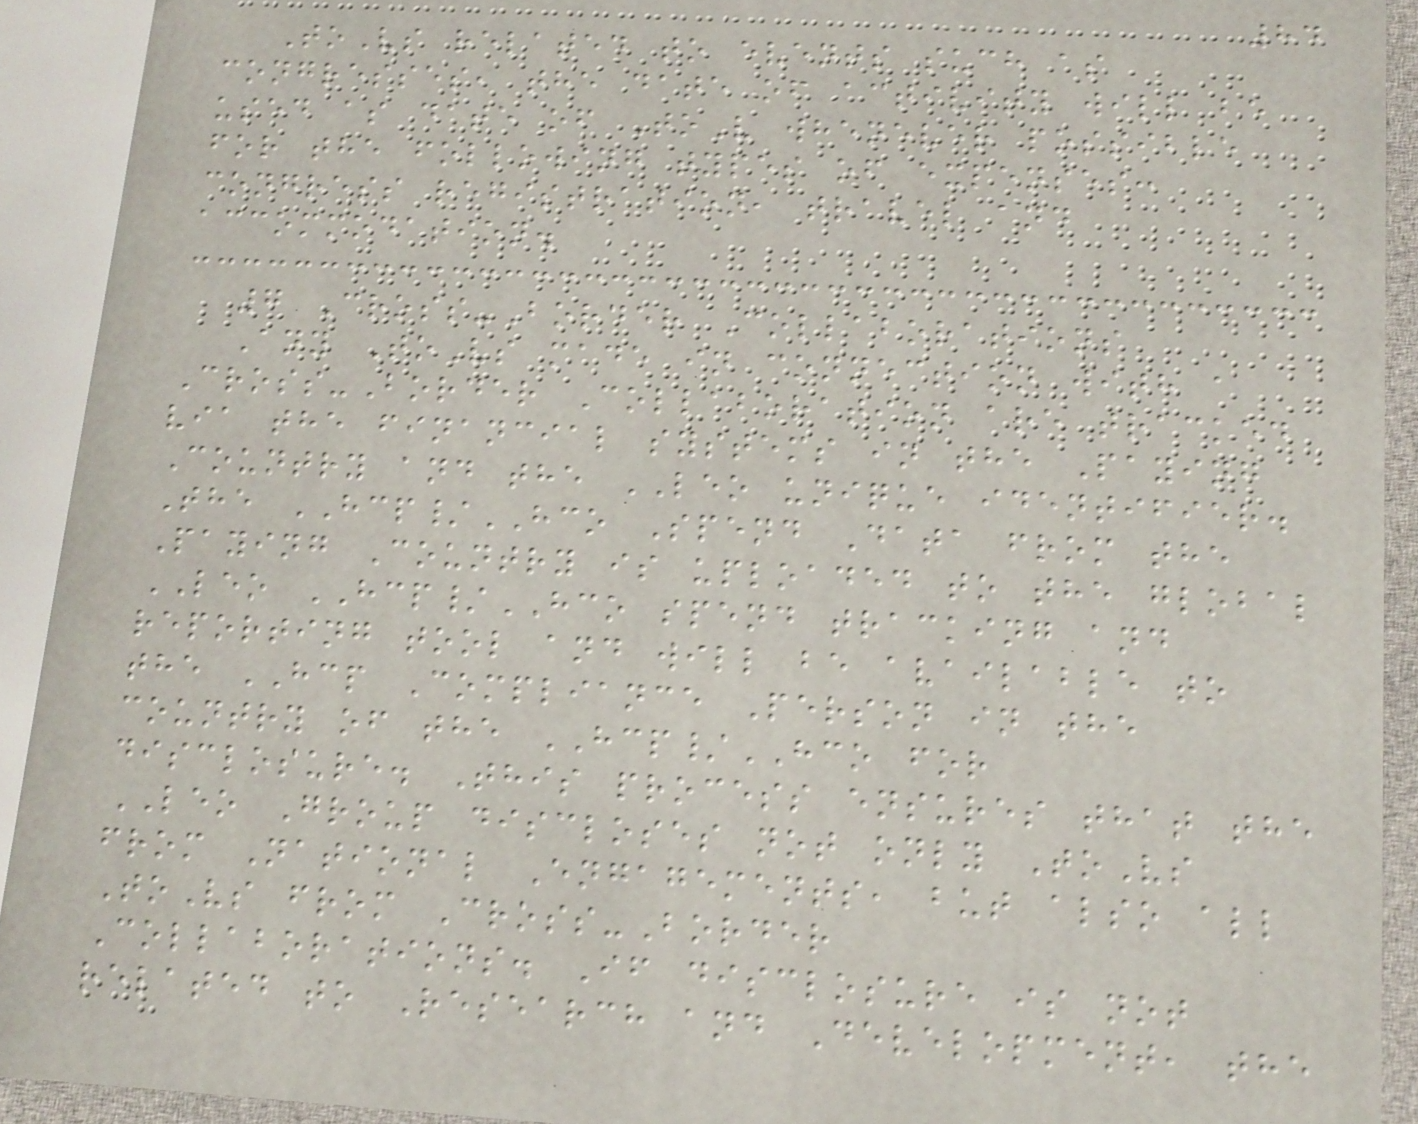84
ToVs related to events such as
congresses, the date of activity will be
used as date of ToV whenever possible
for the following types of expenses:
congress registration, travel and
accommodation.
7 Cross-Border Collaborations
Any ToVs made in connection with a
Cross-Border Collaboration are tracked
via the financial systems in the Paying
Country and the LEO unique identifier.
The HCP/HCO Spend Data from the
Paying Country is uploaded to the global
LEO HCP/HCO spend tracking and
reporting tool and will be available to
the HCP Compliance Person in the
country of the HCP/HCO for
disclosure. This process ensures that the
LEO Group discloses not only ToVs
from National Engagements, but also all
ToVs from Cross-Border
Collaborations. If disclosure is not
related to Research and Development, the
